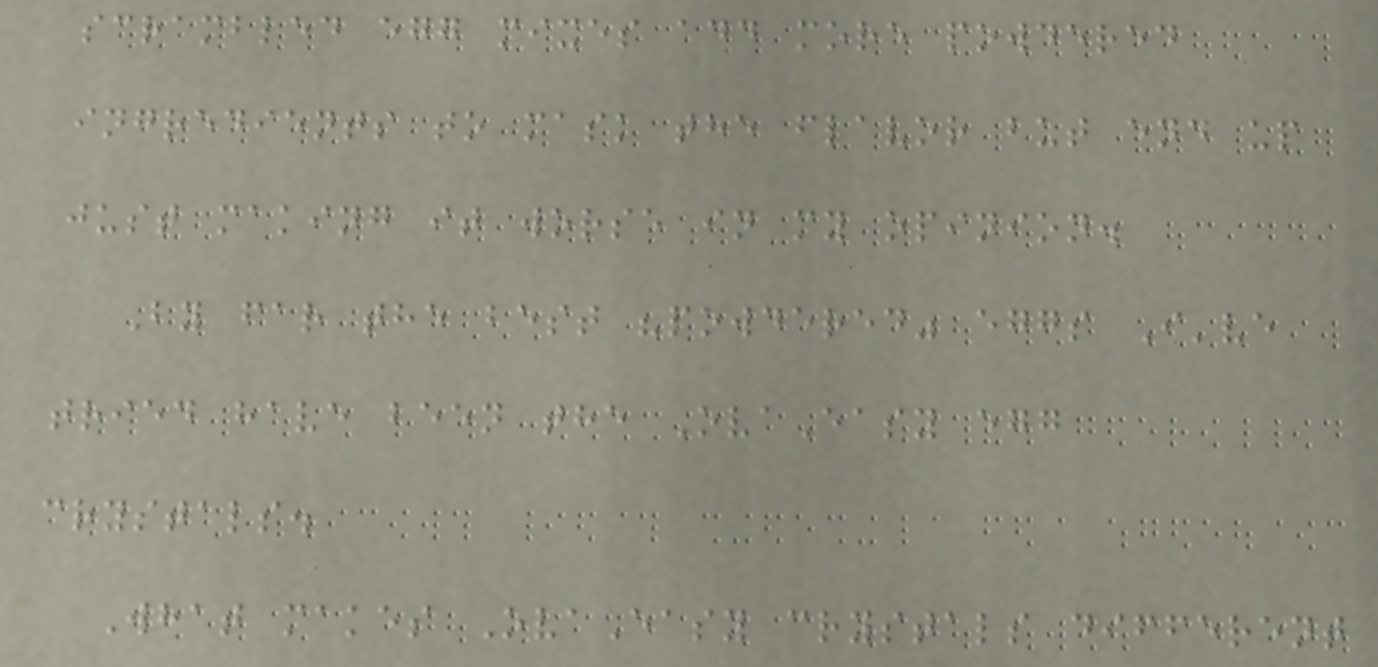scrambled egg mixes add more powdered
ingredients to mask the flavor but end up
just making it worse in my opinion.
By far the best "powdered" eggs I've
tried have been the OvaEasy egg
crystals.
What makes OvaEasy crystals different
